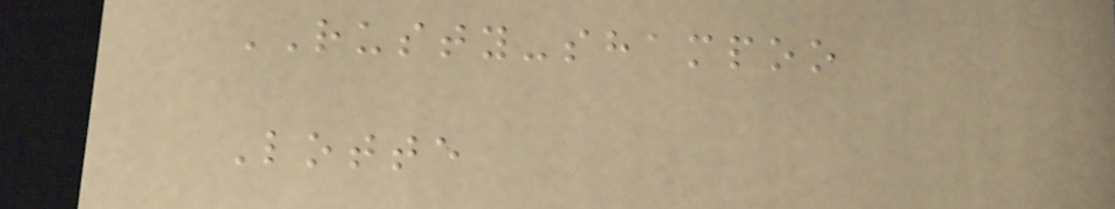RUSTY-shampoo
Lotte
